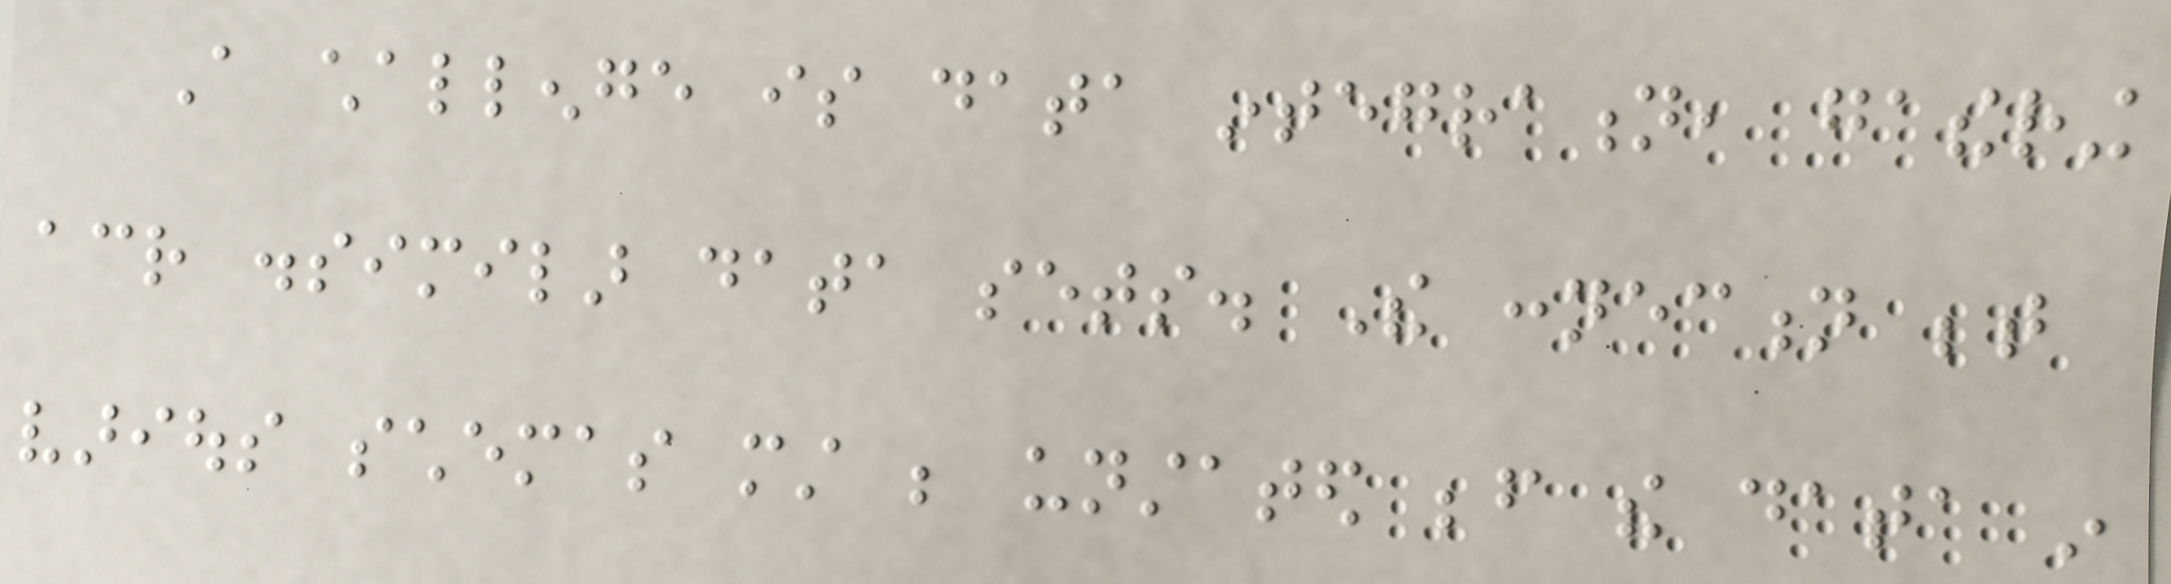A challenge is data integration, gathering
across dissimilar data sets. The connection between
various schemas must be unstated before the data in
